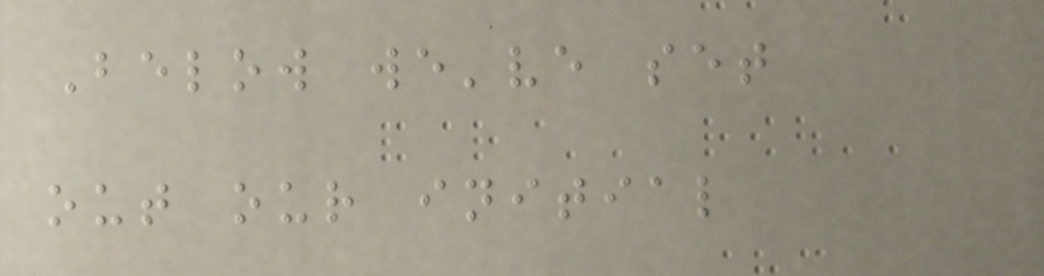Below we've set
out our initial
